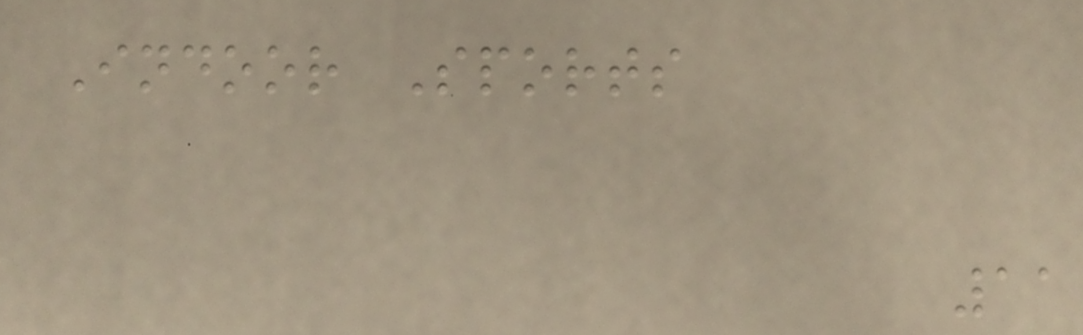Indoor Sports
11
